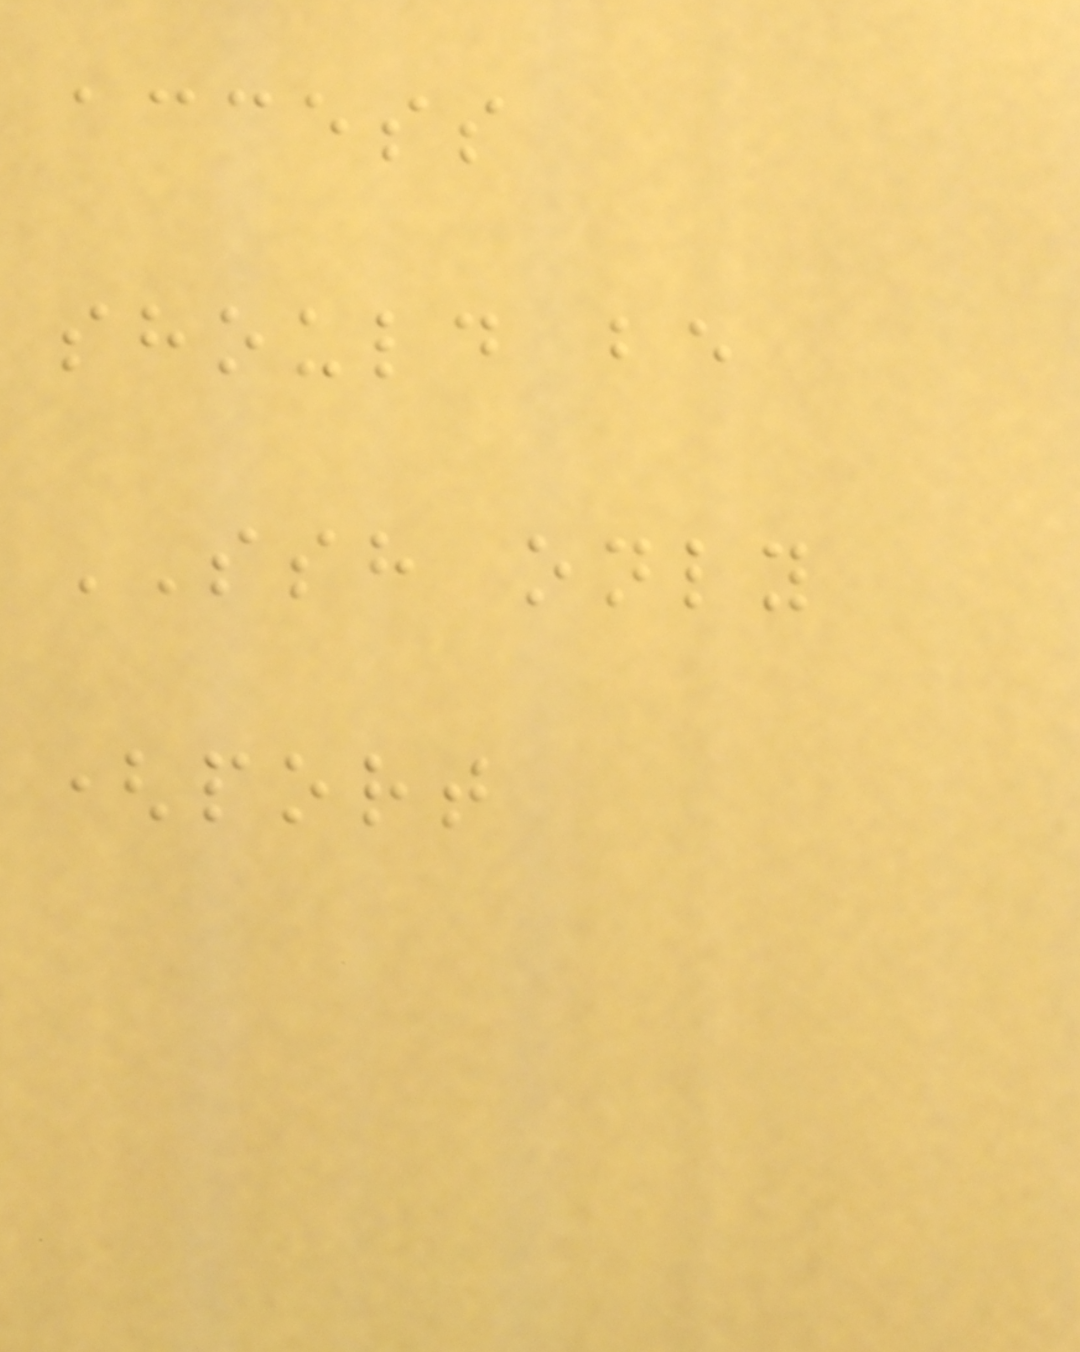access
should be
SSH only
(port
